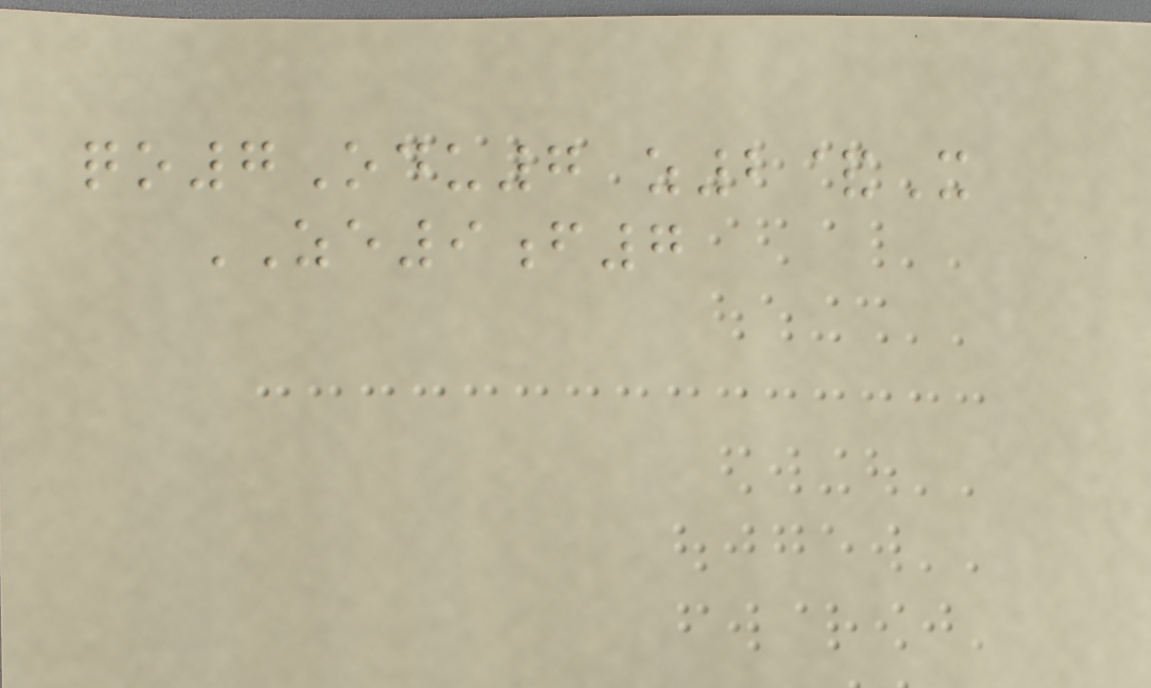qo7Odu7 z2&X
ZE9f7
